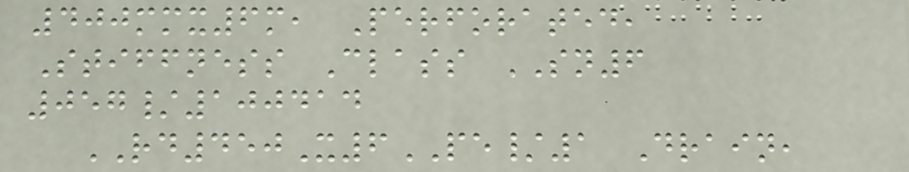400mmx6m, Perforated,
Stiffness Class SN6
057/100414
RD450X6PE/1 Drain,
